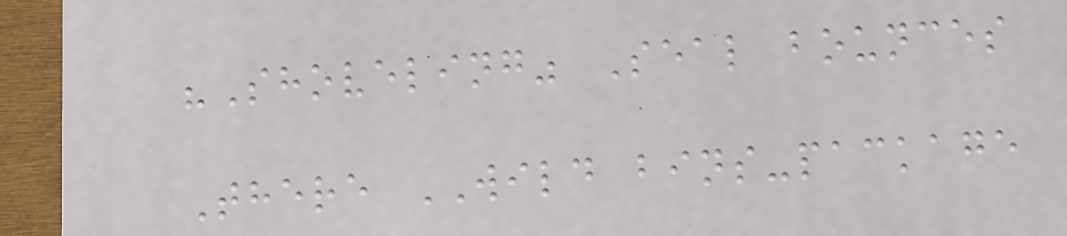"Shoveling" Seal bounces
There WILD bins-package
